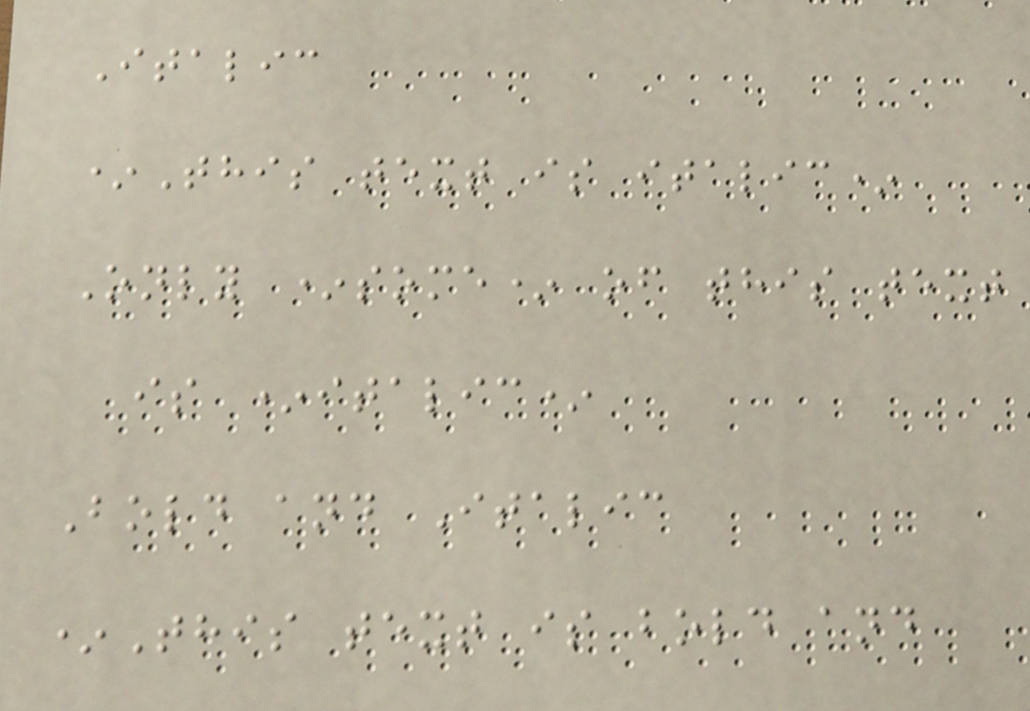Italic
*This text is italic*
Only *some* of this text
is *italic*
Bold and Italic
*This text is bold and
